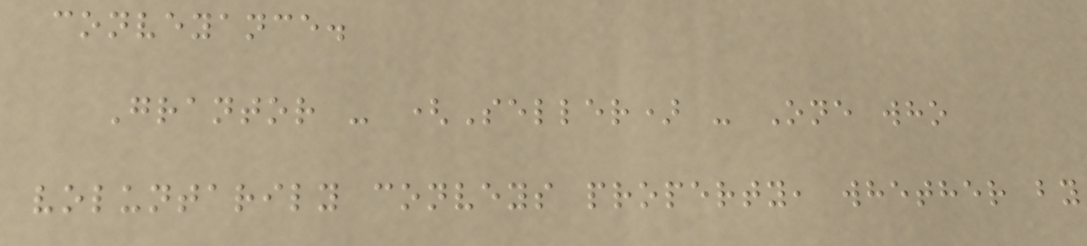conveyance.
Grantor - (Seller) - One who
voluntarily conveys property, whether by
